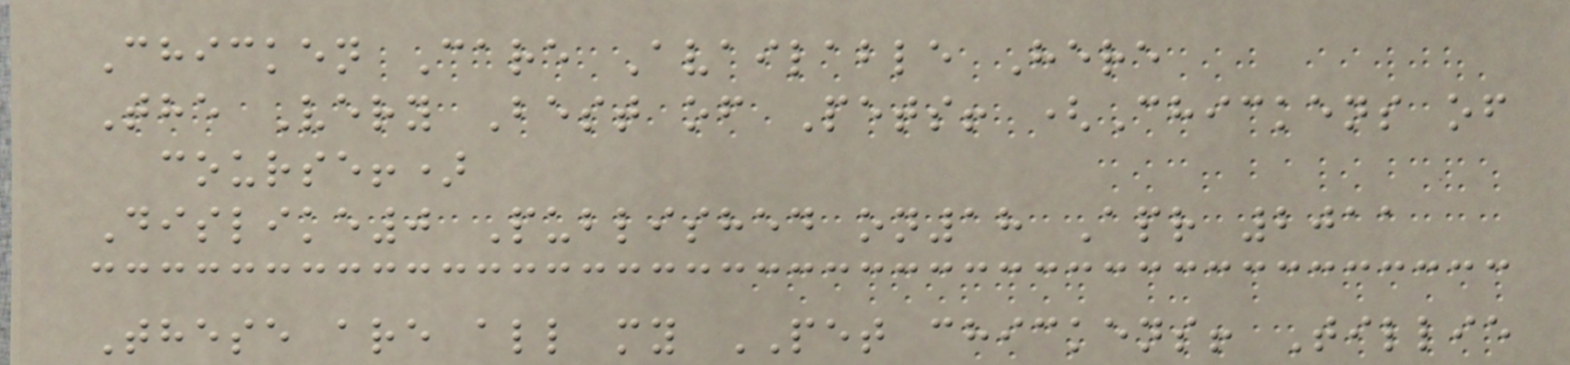Chicken Care Available Here
The Very Best of Pets! (Chickens of
course!)
Dislike0 Published on18 Apr 2011
These are all my PET chickens! Tillie
